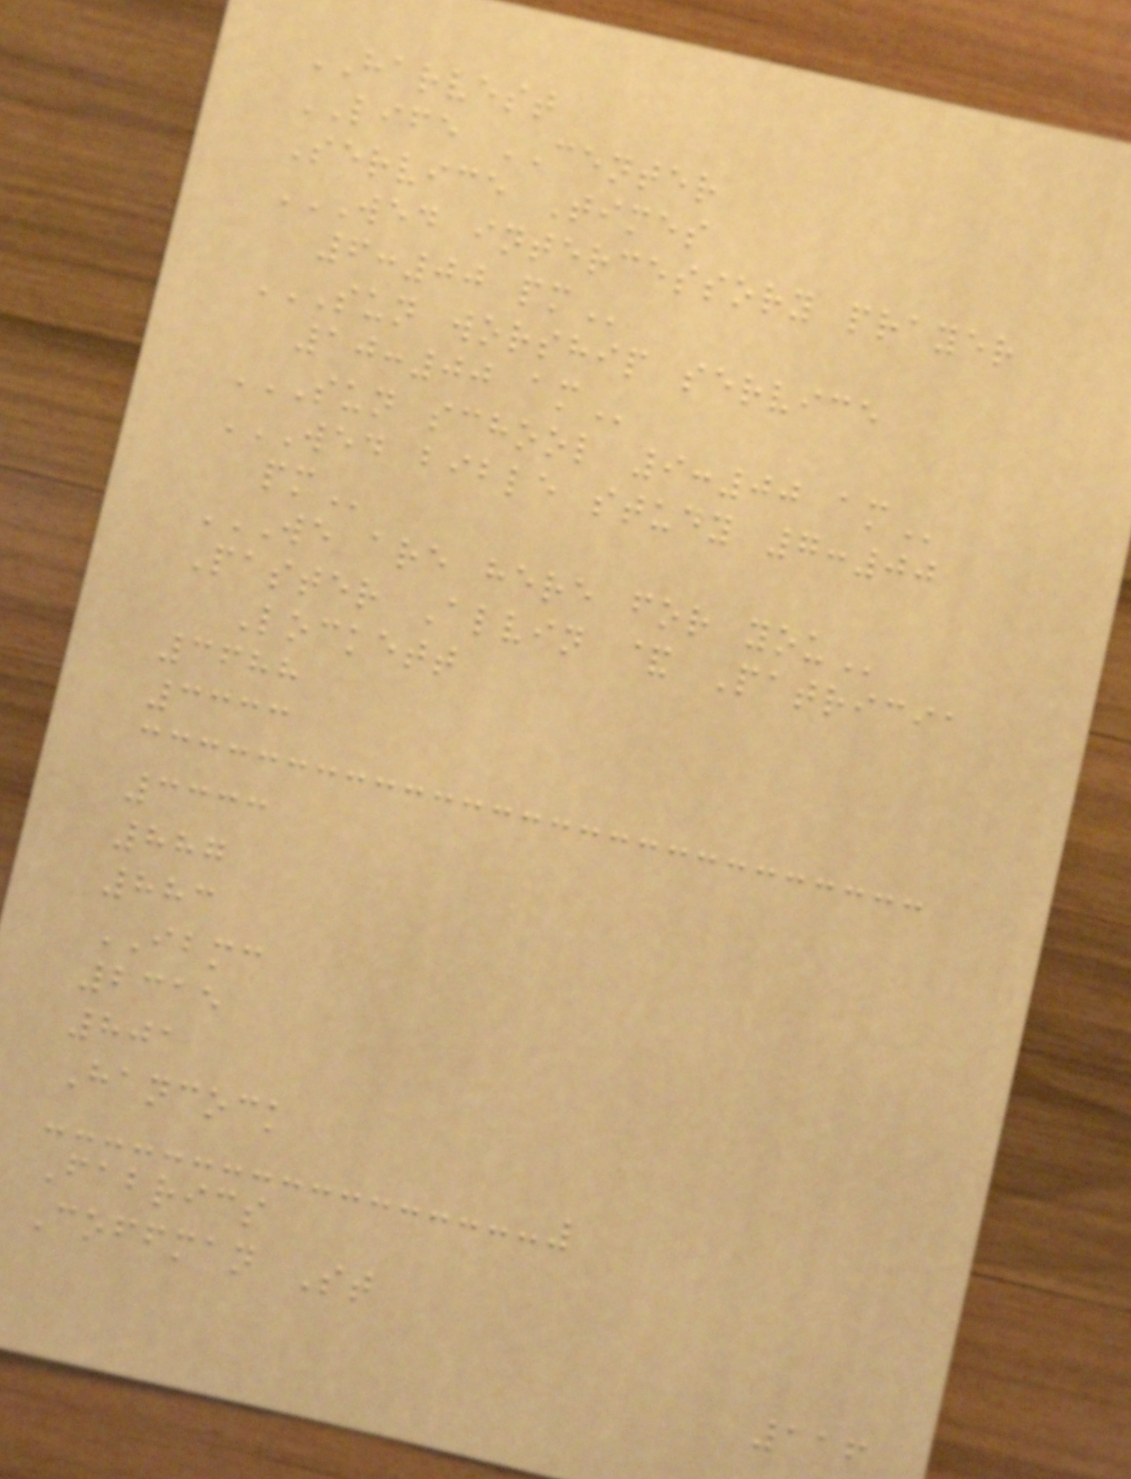HARVEST
LIFE CENTER
Service Times
WED INTERCESSORY PRAYER
6:00 PM
SUN WORSHIP SERVICE
10:00 AM
SUN SCHOOL 9:00 AM
WED BIBLE STUDY 7:00
PM
WE ARE HERE FOR YOU
Paster Alvin & Patricia
Lockett
3688
3333
3333
887
883
IBMC
2315
801
Hancock
Fabrics
Coffman St
116
